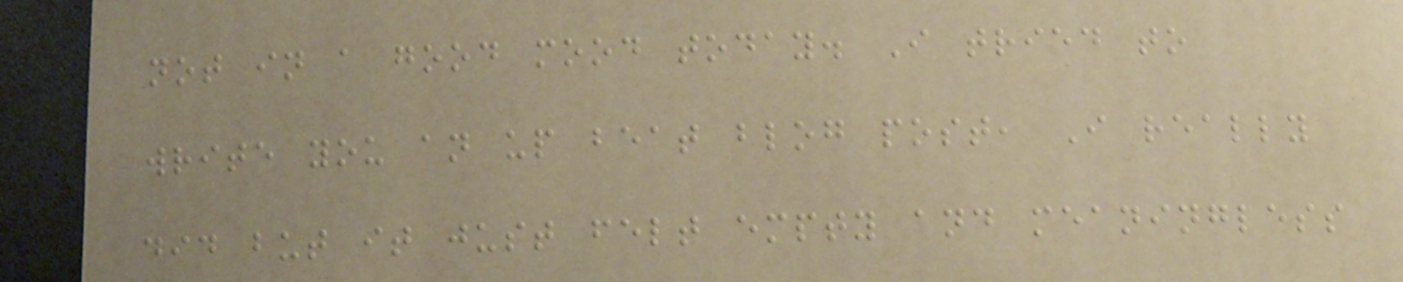not in a good mood today. I tried to
write you an up beat blog post, I really
did but it just felt empty and meaningless
